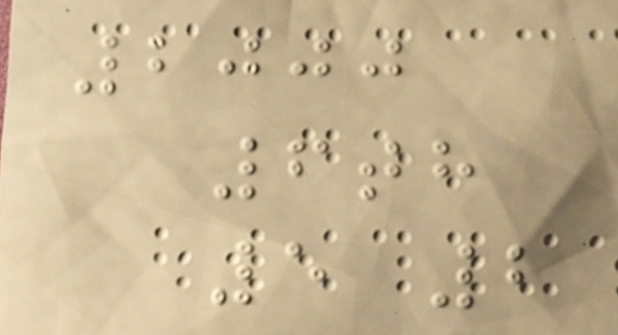2000
6th
5 2
